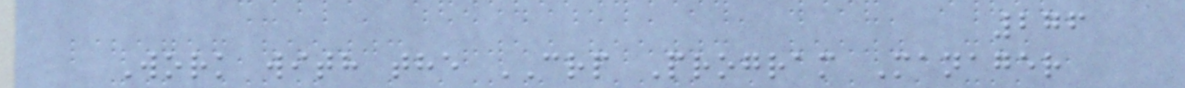276
Work with the CRP Program Manager
